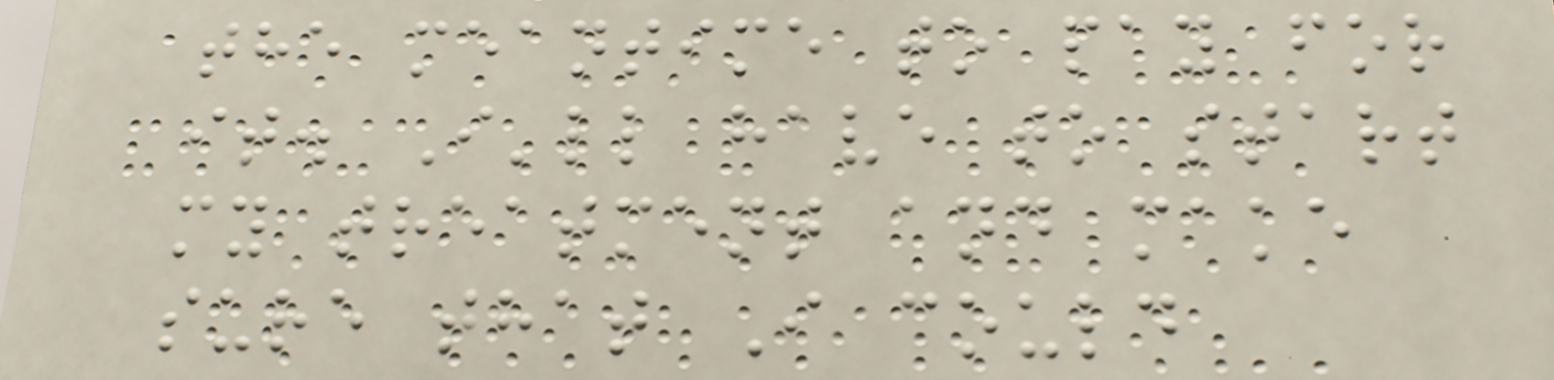the meantime to pay for
it. I'll have to start
my treatment and make
sure that I could
